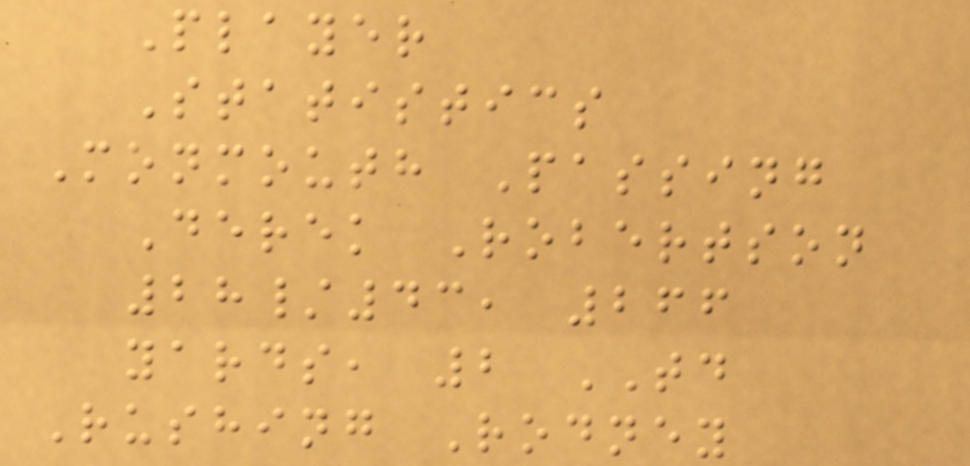Player
Statistics
Monmouth Passing
Derek Robertson
28/43, 266
yards, 2 TD
Rushing Rodney
